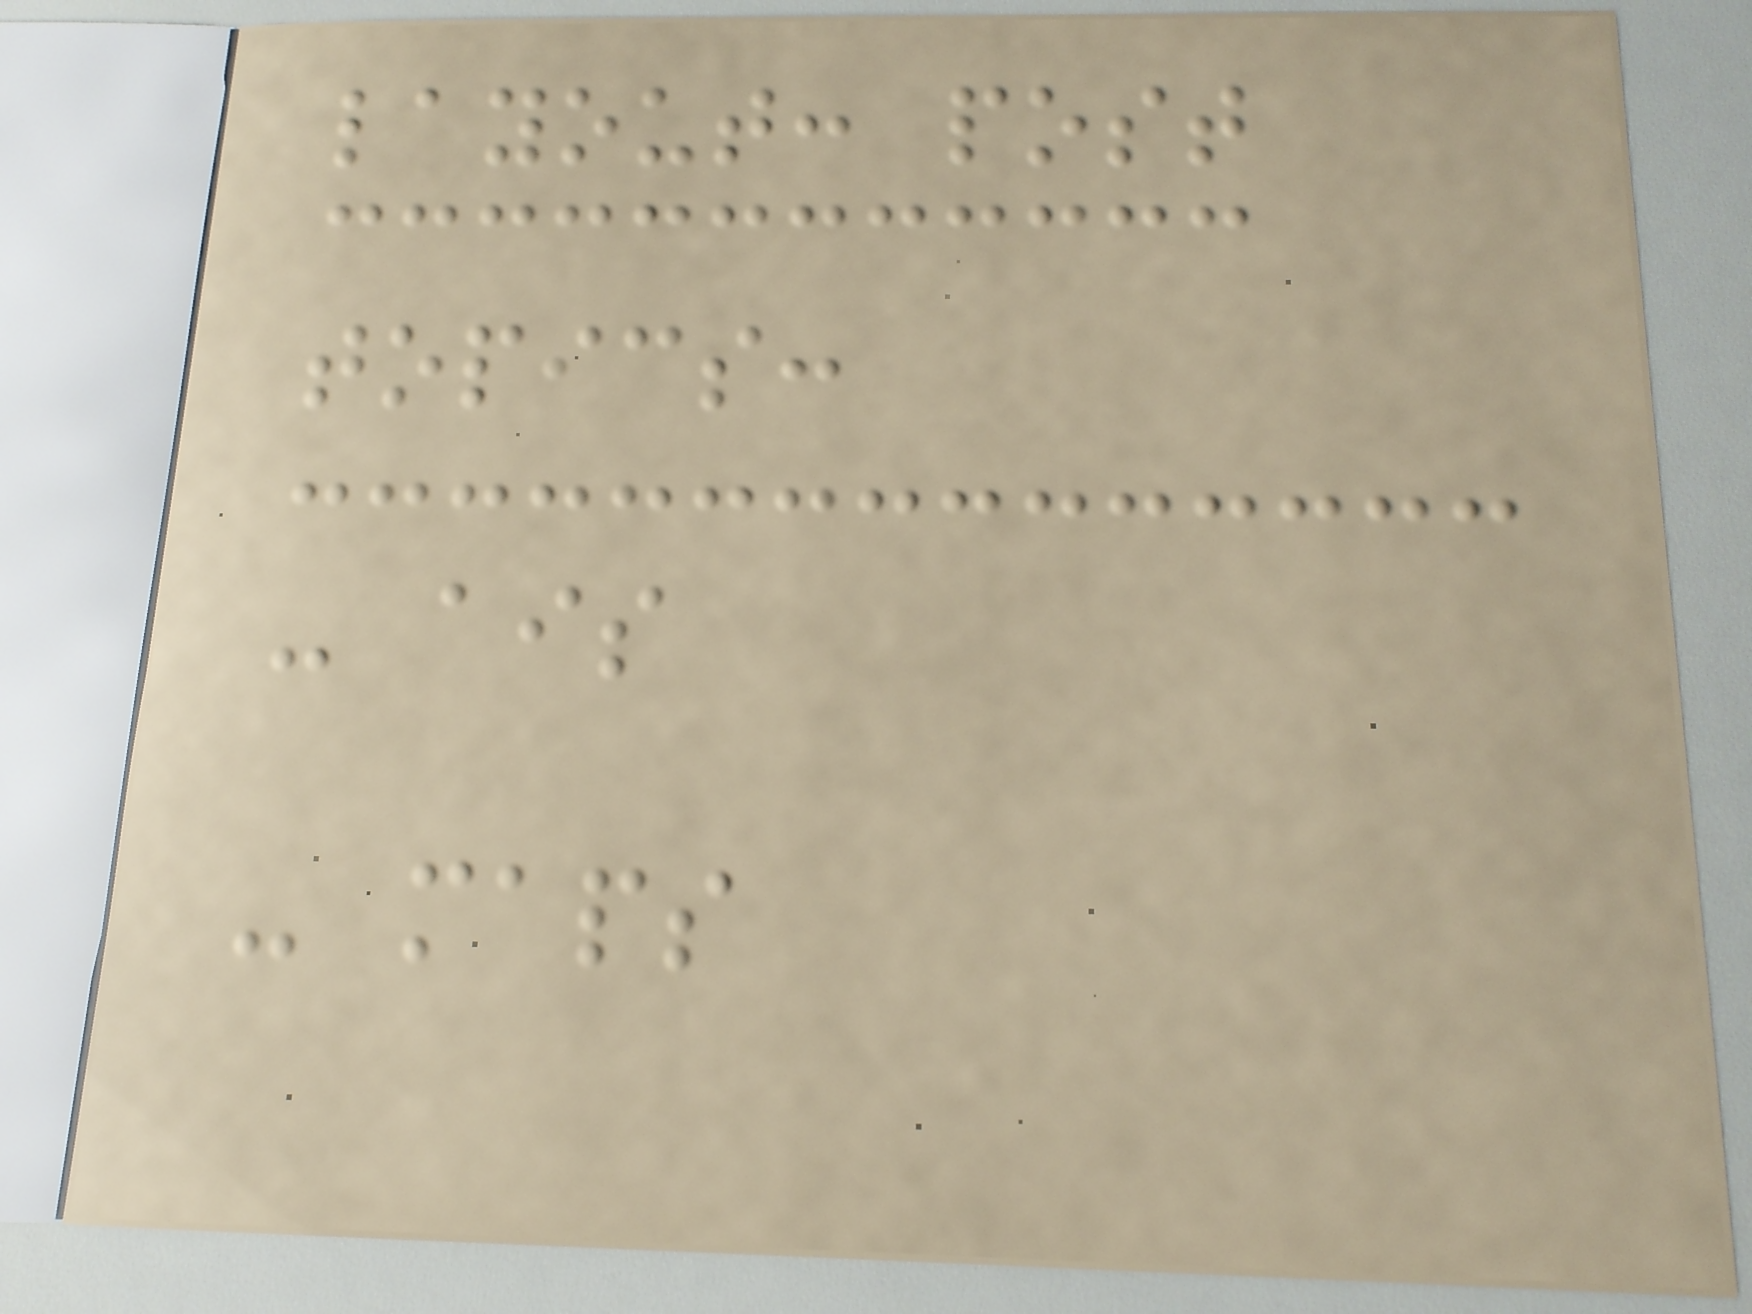layout: post
topics:
- ais
- maps
